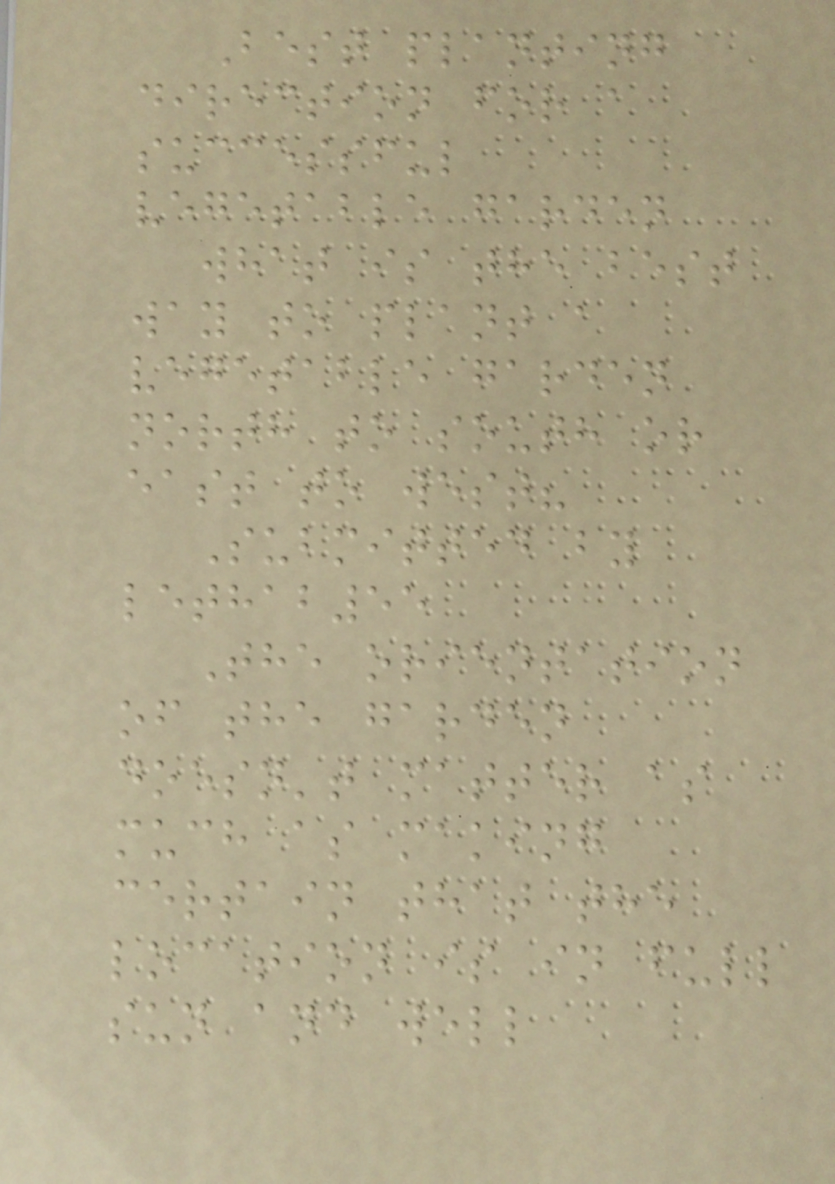Best planting
direction for a
successful
vegetable garden
what is the best
way to plant a
vegetable garden
north to south or
east to west?
Submitted by
lethab55
The orientation
of the garden
doesn't matter as
much as making
certain that the
location is in full
sun and well
